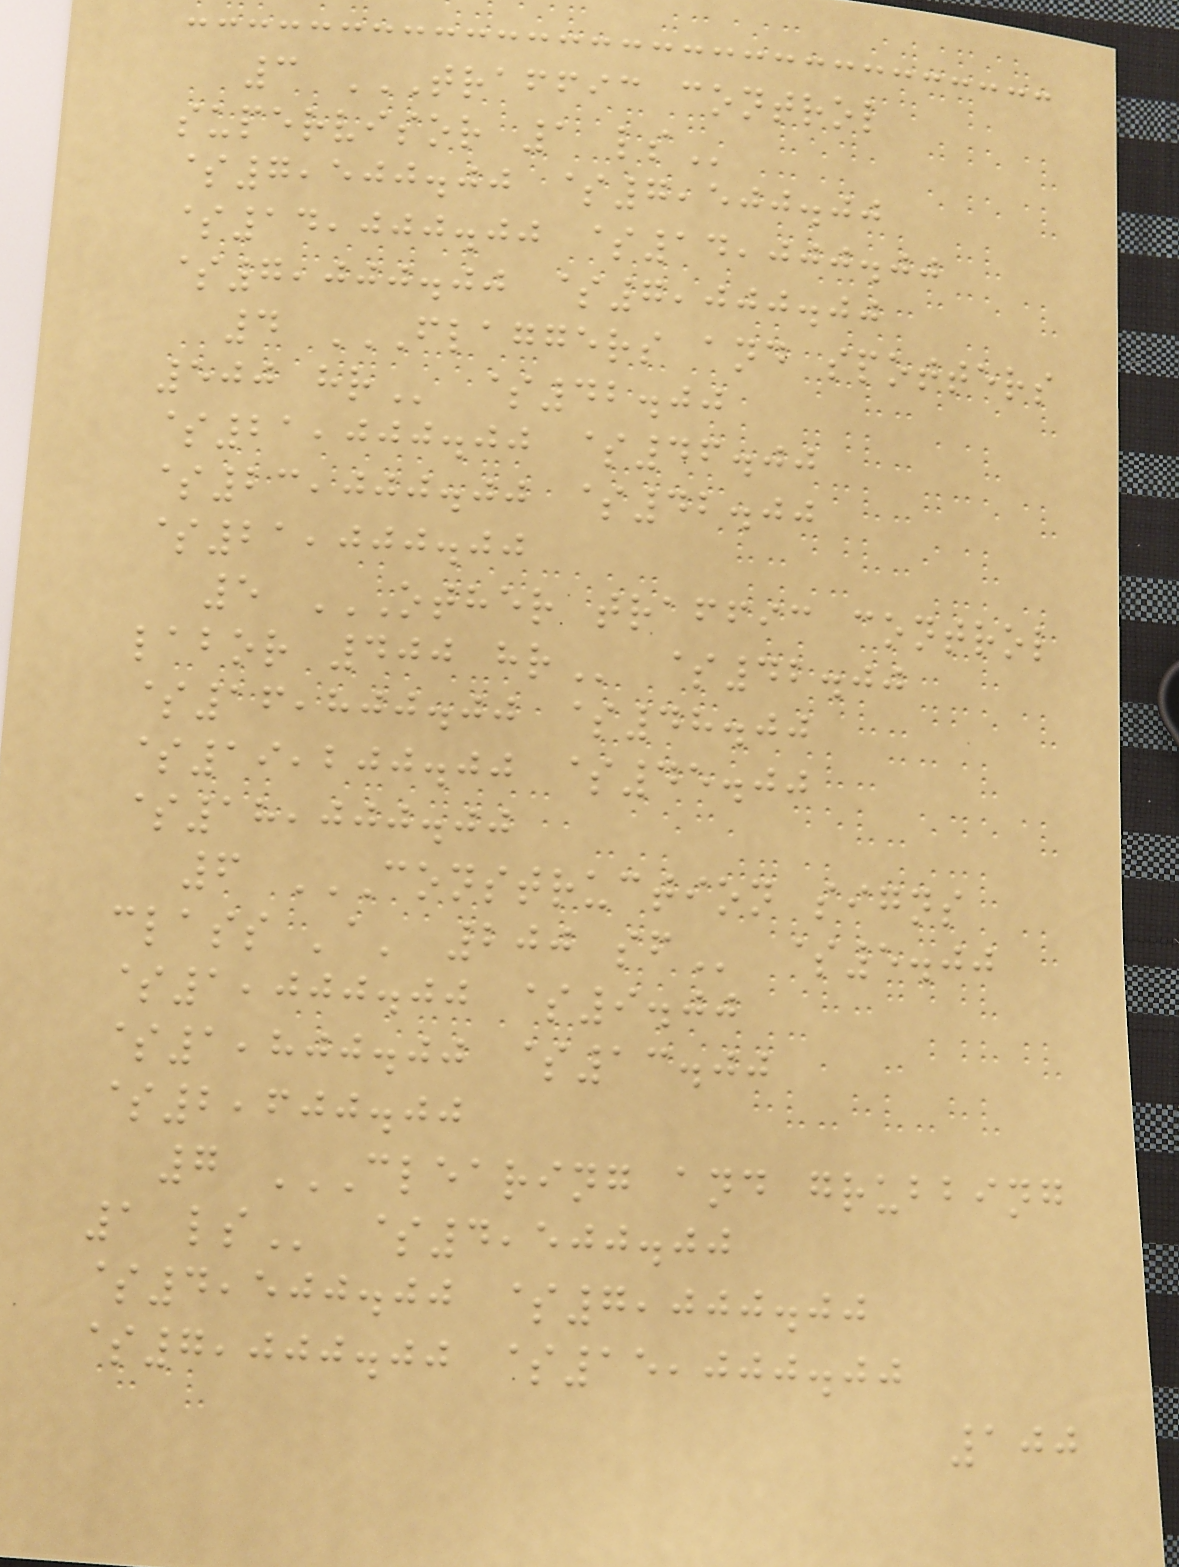3 TRAFFIC CONTROL
SUPERVISOR 1 LS
$7,500.00 $7,500.00
$14,000.00 $14,000.00
$7,000.00 $7,000.00
4 FLAGGERS AND SPOTTERS
500 HR $42.00
$21,000.00 $46.00
$23,000.00 $42.00
$21,000.00
5 OTHER TRAFFIC CONTROL
LABOR 400 HR $42.00
$16,800.00 $48.00
$19,200.00 $45.00
$18,000.00
6 CONSTRUCTION SIGNS
CLASS 'A' 200 SF $5.00
$1,000.00 $9.00
$1,800.00 $13.00
$2,600.00
7 CLEARING AND GRUBBING
1 LS $4,500.00
$4,500.00 $7,000.00
$7,000.00 $15,000.00
100
